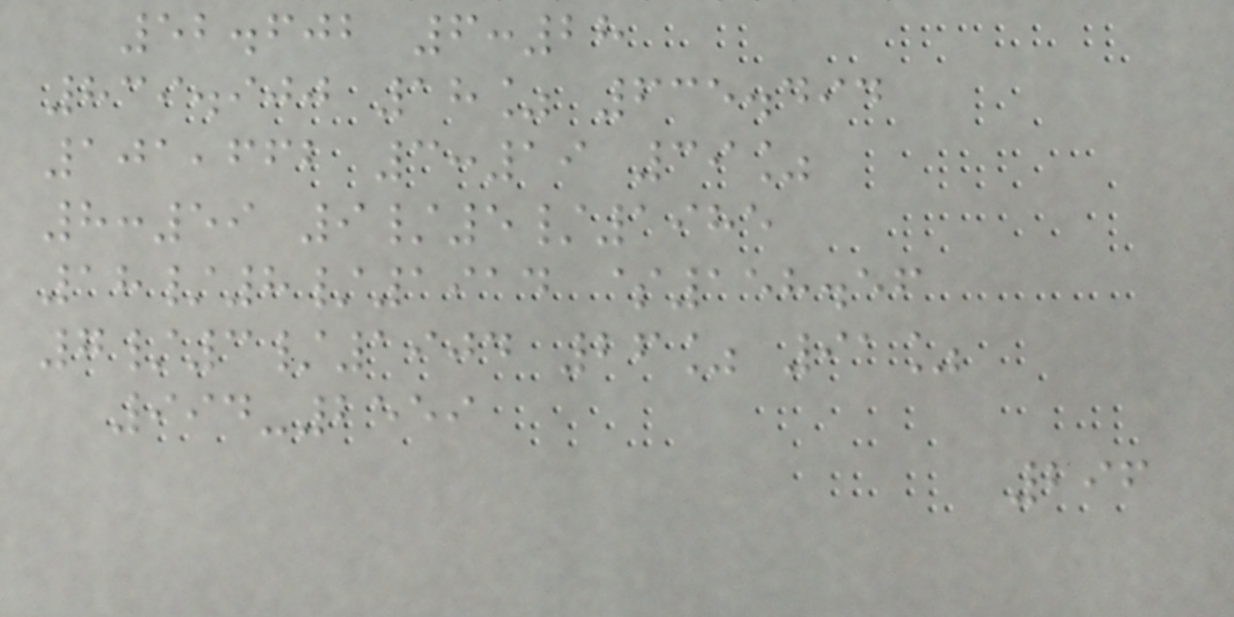52.602 6:28
839.900 18% 635.494
101,662 3:19 39%
8:59 9/5/1985
18/8/1914 $158.56
7/3/1904 26% 91%
994-2559
296
